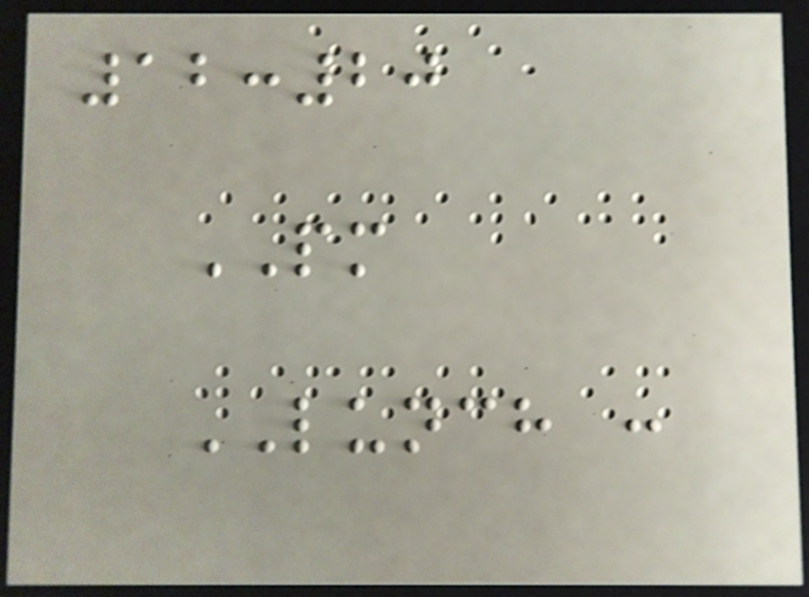12:20
PM
LUNCH :
